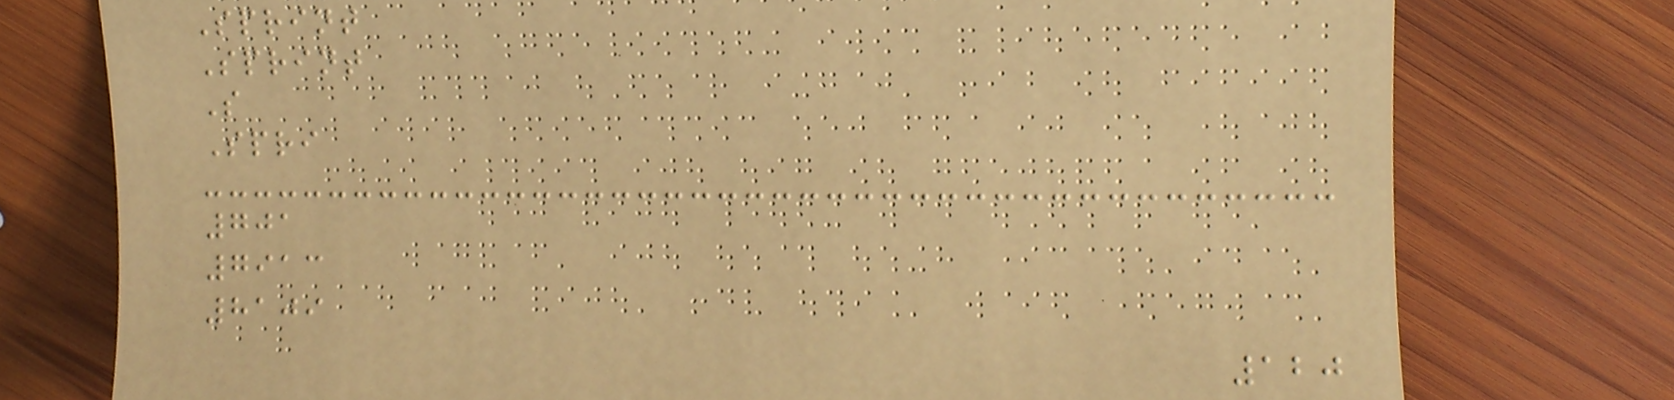Sprint
Sprint
S
Spri
701
7913
8109
120
